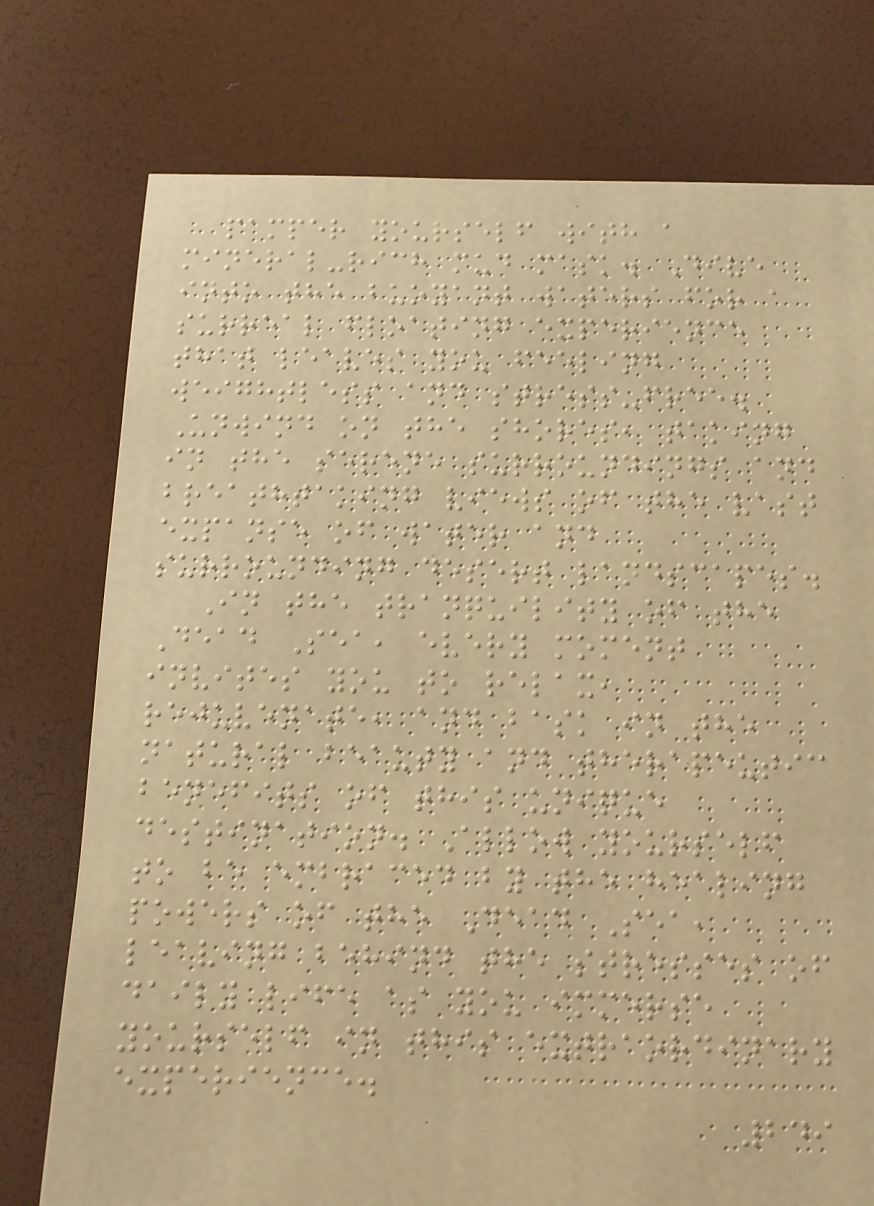pamper yourself with a
mineral-rich mud mask. Dive
into the buoyant waters for a
surreal floating experience
that leaves you feeling
weightless and stress-free.
Unwind on the shores, taking
in the serene surroundings and
breathtaking views of the vast
expanse of water and
surrounding desert landscapes.
In the tranquility of the
Dead Sea, every moment
invites you to relax,
rejuvenate, and bask in the
natural beauty and therapeutic
benefits of this unique
destination. Allow yourself
to be embraced by the healing
powers of the Dead Sea,
leaving behind the stresses of
daily life as you immerse
yourself in this extraordinary
experience.
249
